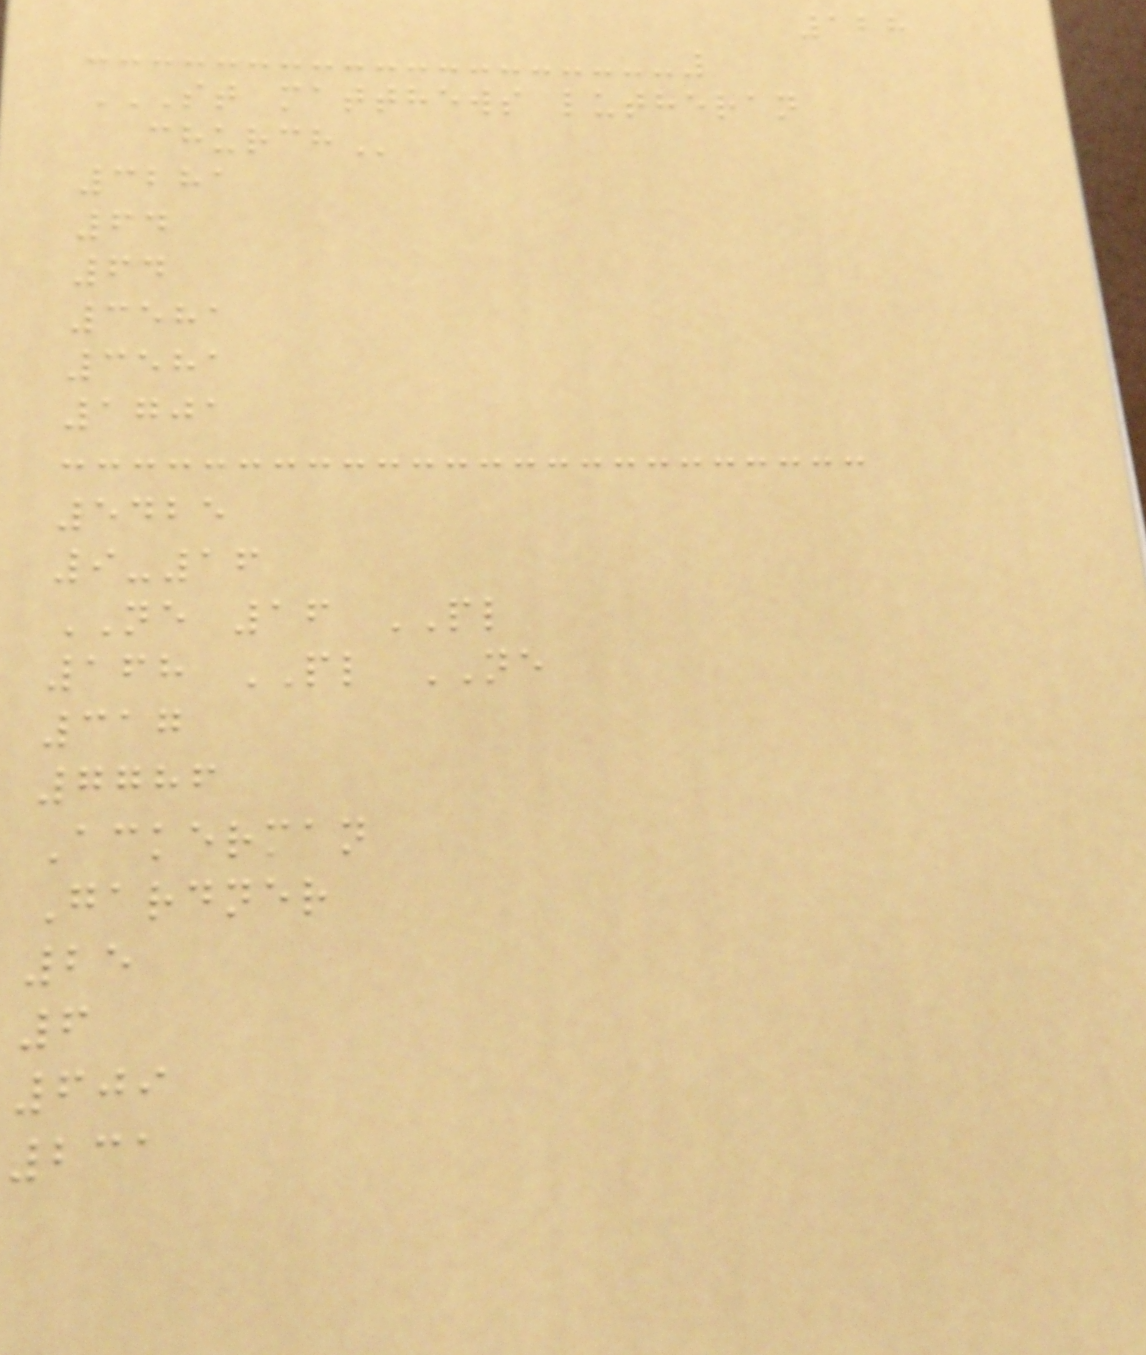128
ST MATTHEWS LUTHERAN
CHURCH
3281
64
64
3581
3581
1701
5425
9-16
NE 16 PL
168 PL NE
317
7786
Ackerman
Gardner
25
6
609
231
